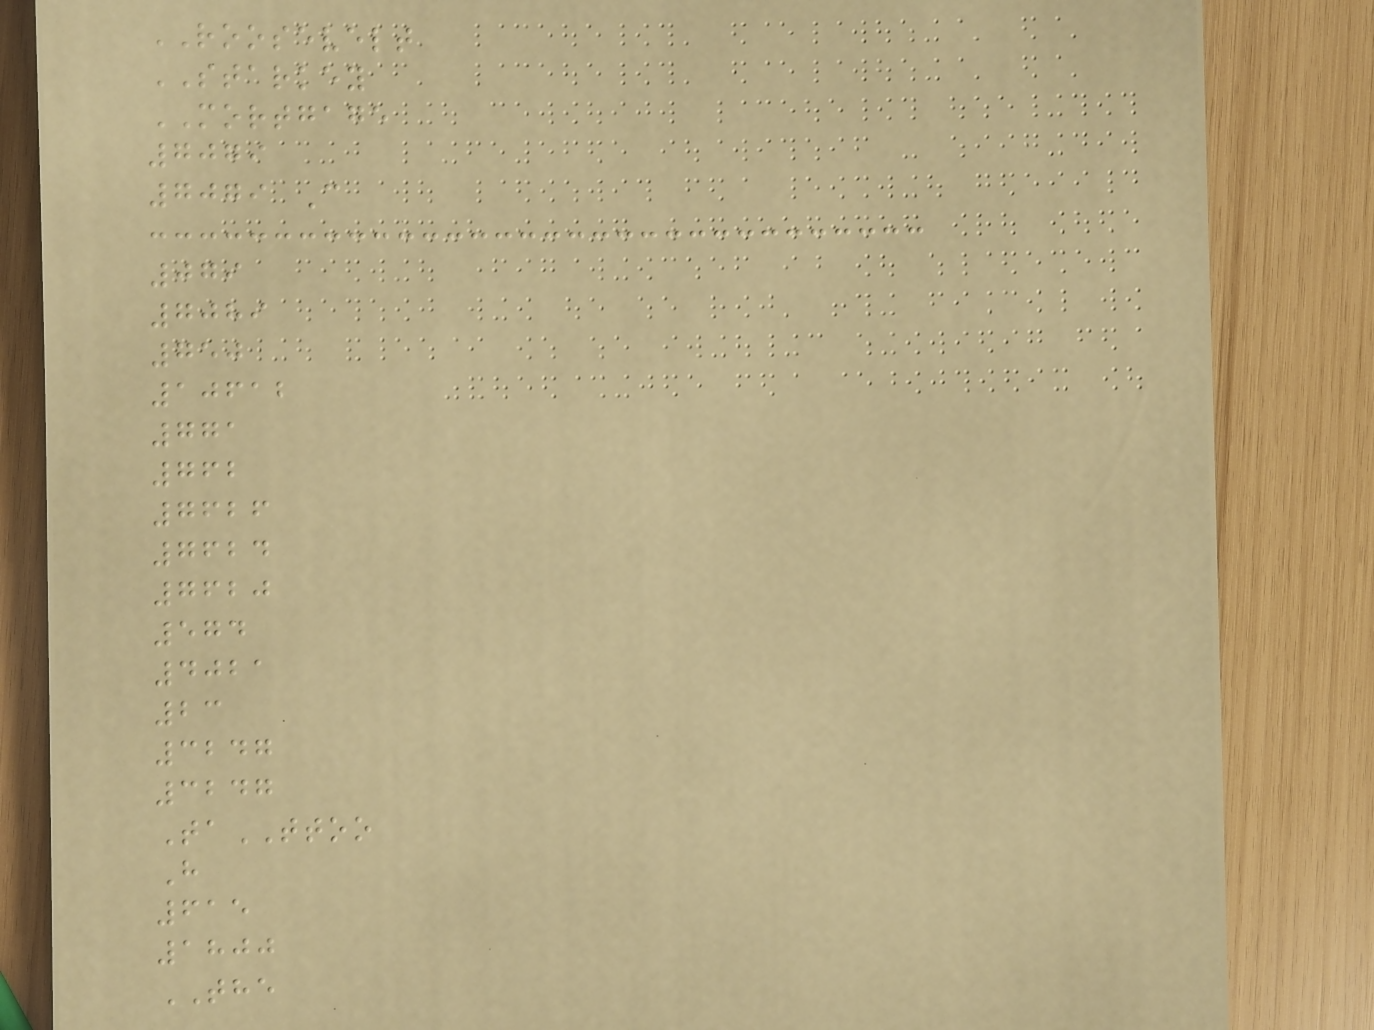ROOSEVELT
STARKEY
MORTGAGE
7079
7079 C
079
7089
750
10612
771
762
7626
7624
7620
574
4021
23
3247
3247
TaTTOO
H
615
1800
THE
